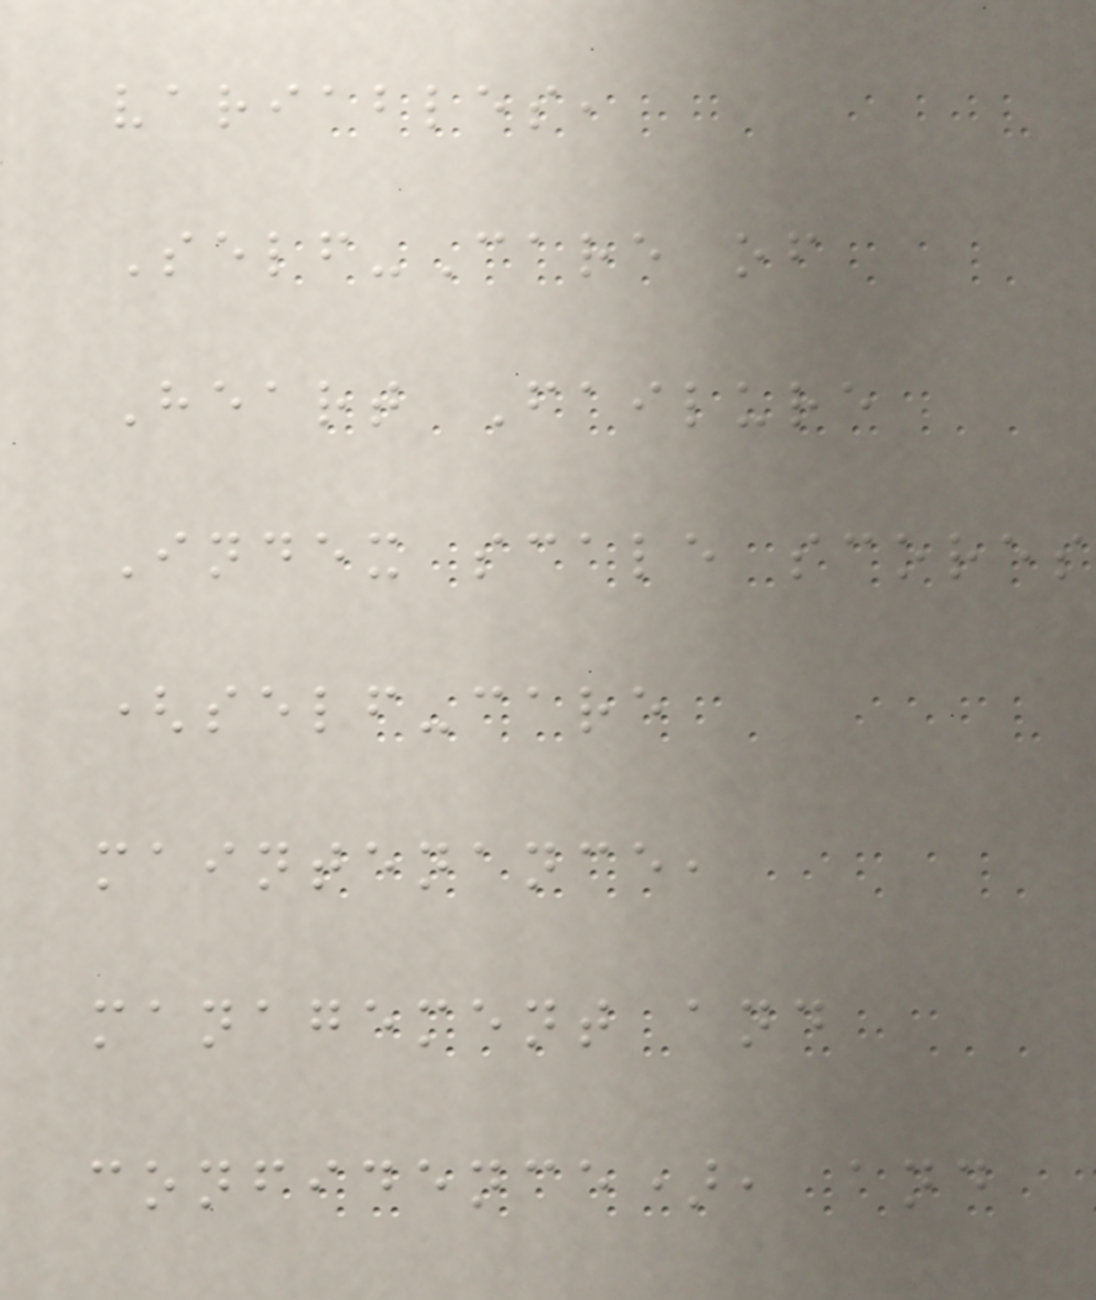variables,
Self-Care of
Heart Failure
Index scale scores
(self-care
maintenance,
management and
confidence), and
